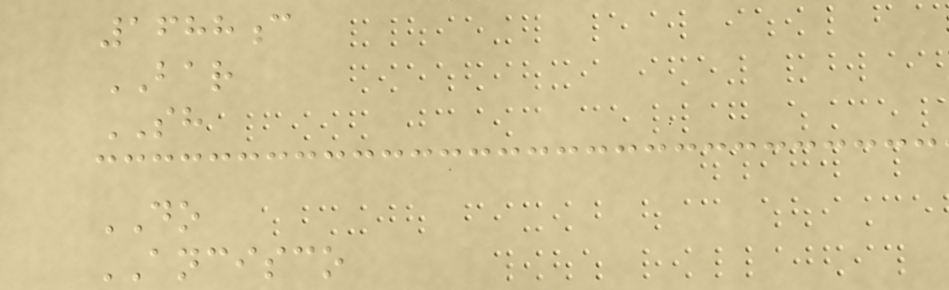1688c
BAR
SH
DO
ANCISCO
